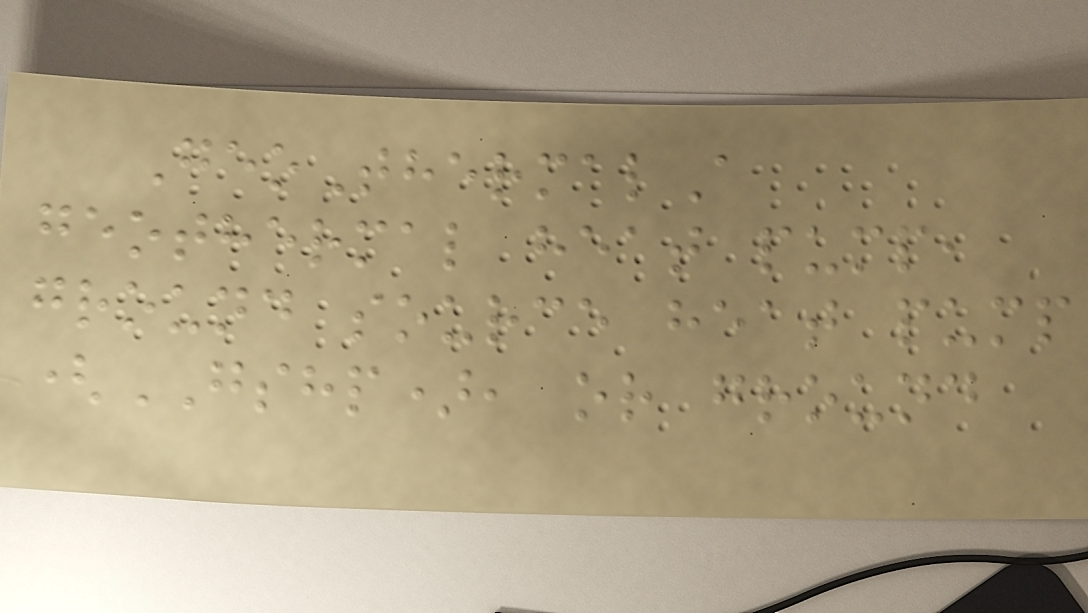GeoThermalA
geothermal heat pump,
ground source heat pump
(GSHP), or ground
